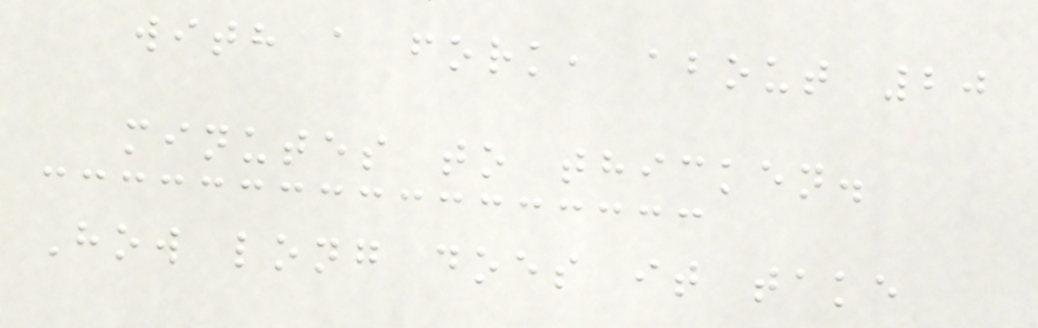with a fork, about 20
minutes to thicken.
How long does it take
